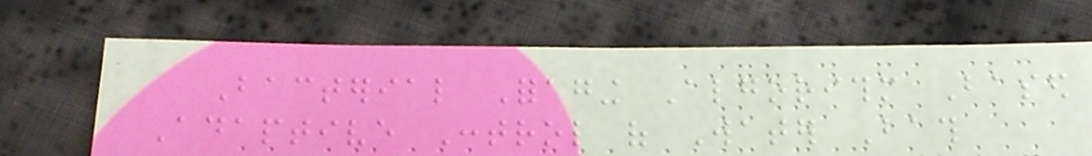Bacterial Foraging Algorithm Based
Adaptive Control of Water Bath
